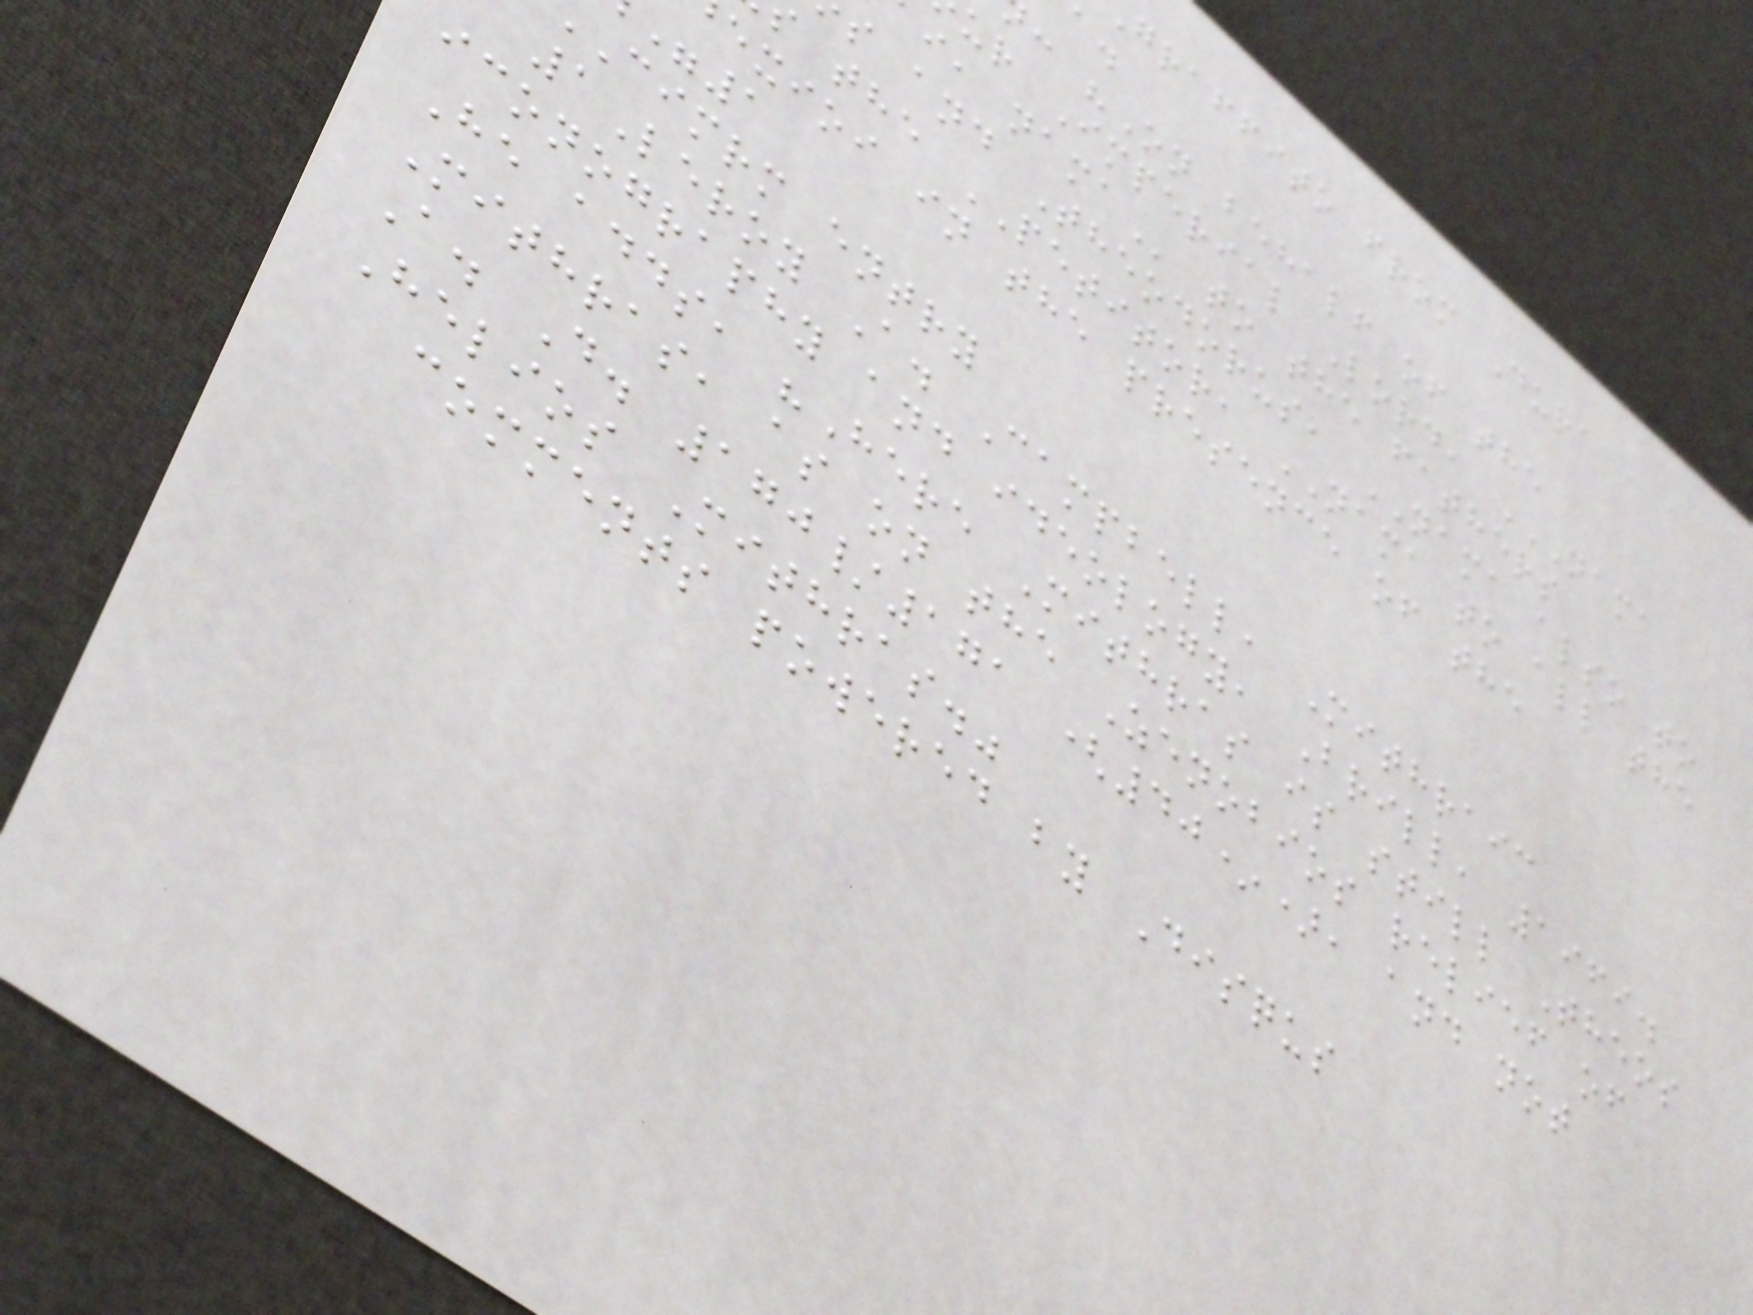graffito from Dura
: "On behalf of the
s and Theodorus, NAMA also to
the PETITOR, NAMA to all the
exioi in the presence of the
cimrm entry
1Leroy A. Campbell, Mithraic
iconography and ideology, Brill, 1969.
He adds, "Here Mithras is still Theos
Mithras, as on the Zenobios relief of
A. D. 170/171 (40*), and not
Helios Mithras."
comments powered by Disqus
